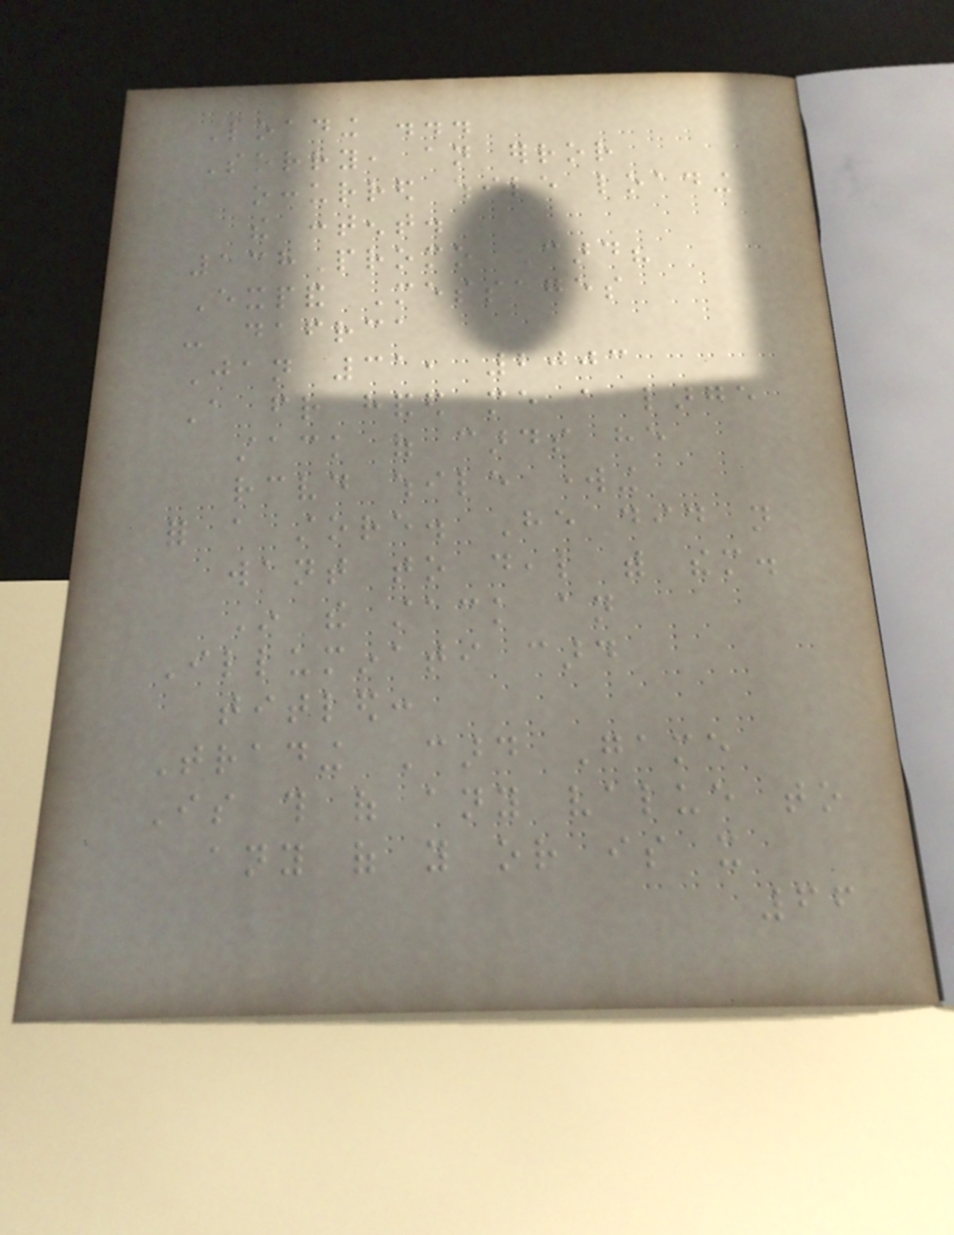Loading ...
Sorry, an error
occurred while loading
the content.
138Promo Card?
Expand Messages
- dafrca
Jan 31, 2003
A friend handed me a large
stack of cards he
received while working
for a store. He did not
want to deal with them.
In the stack an
Illuminati card
titled:
Trading Card Game
Is this of any value to
any of you or is it
66
